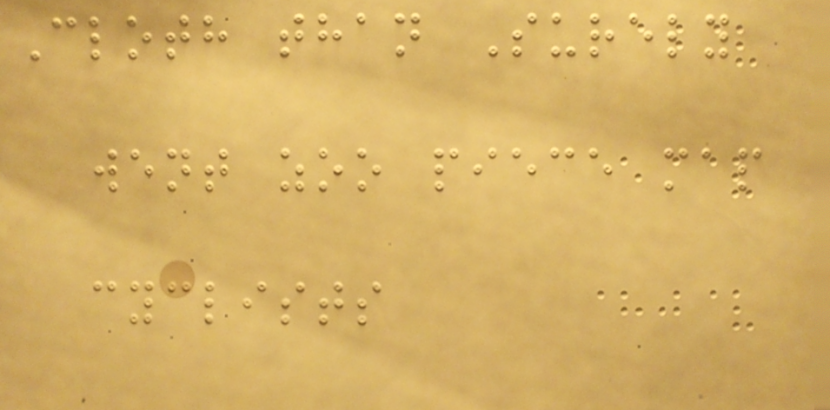Cloth than Surely
went zoo piece map
cyclists
